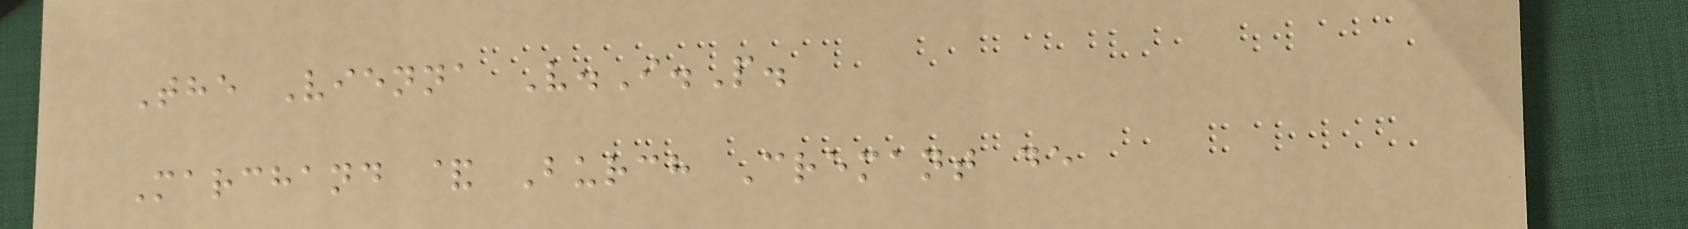The Vienna V.I.P.
Marchand & Burch Cremant de
